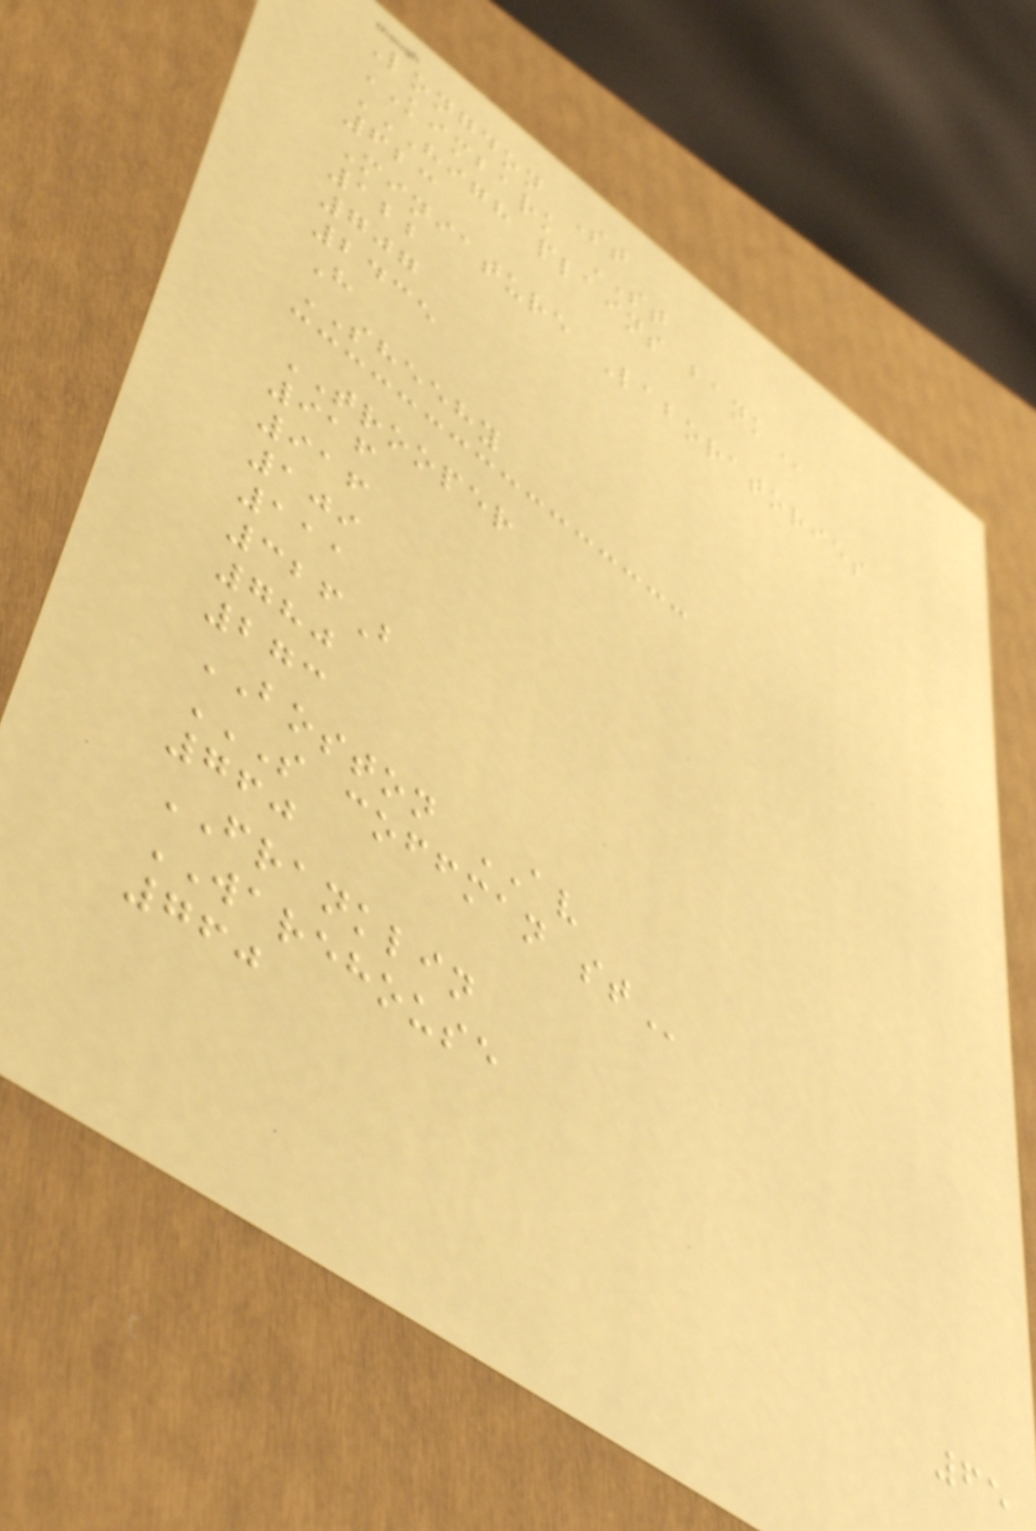Longdon St
KIMBARK ST
HIGH PLAINS BANK
623
Miniature Laboratories
122
707
2435
H
SHEEHY
TROOPER
916
916
109
111
326B
780
273
BOSTON AV
S COFFMAN ST
760
FRANKLIN
WAREHOUSE
760
65
